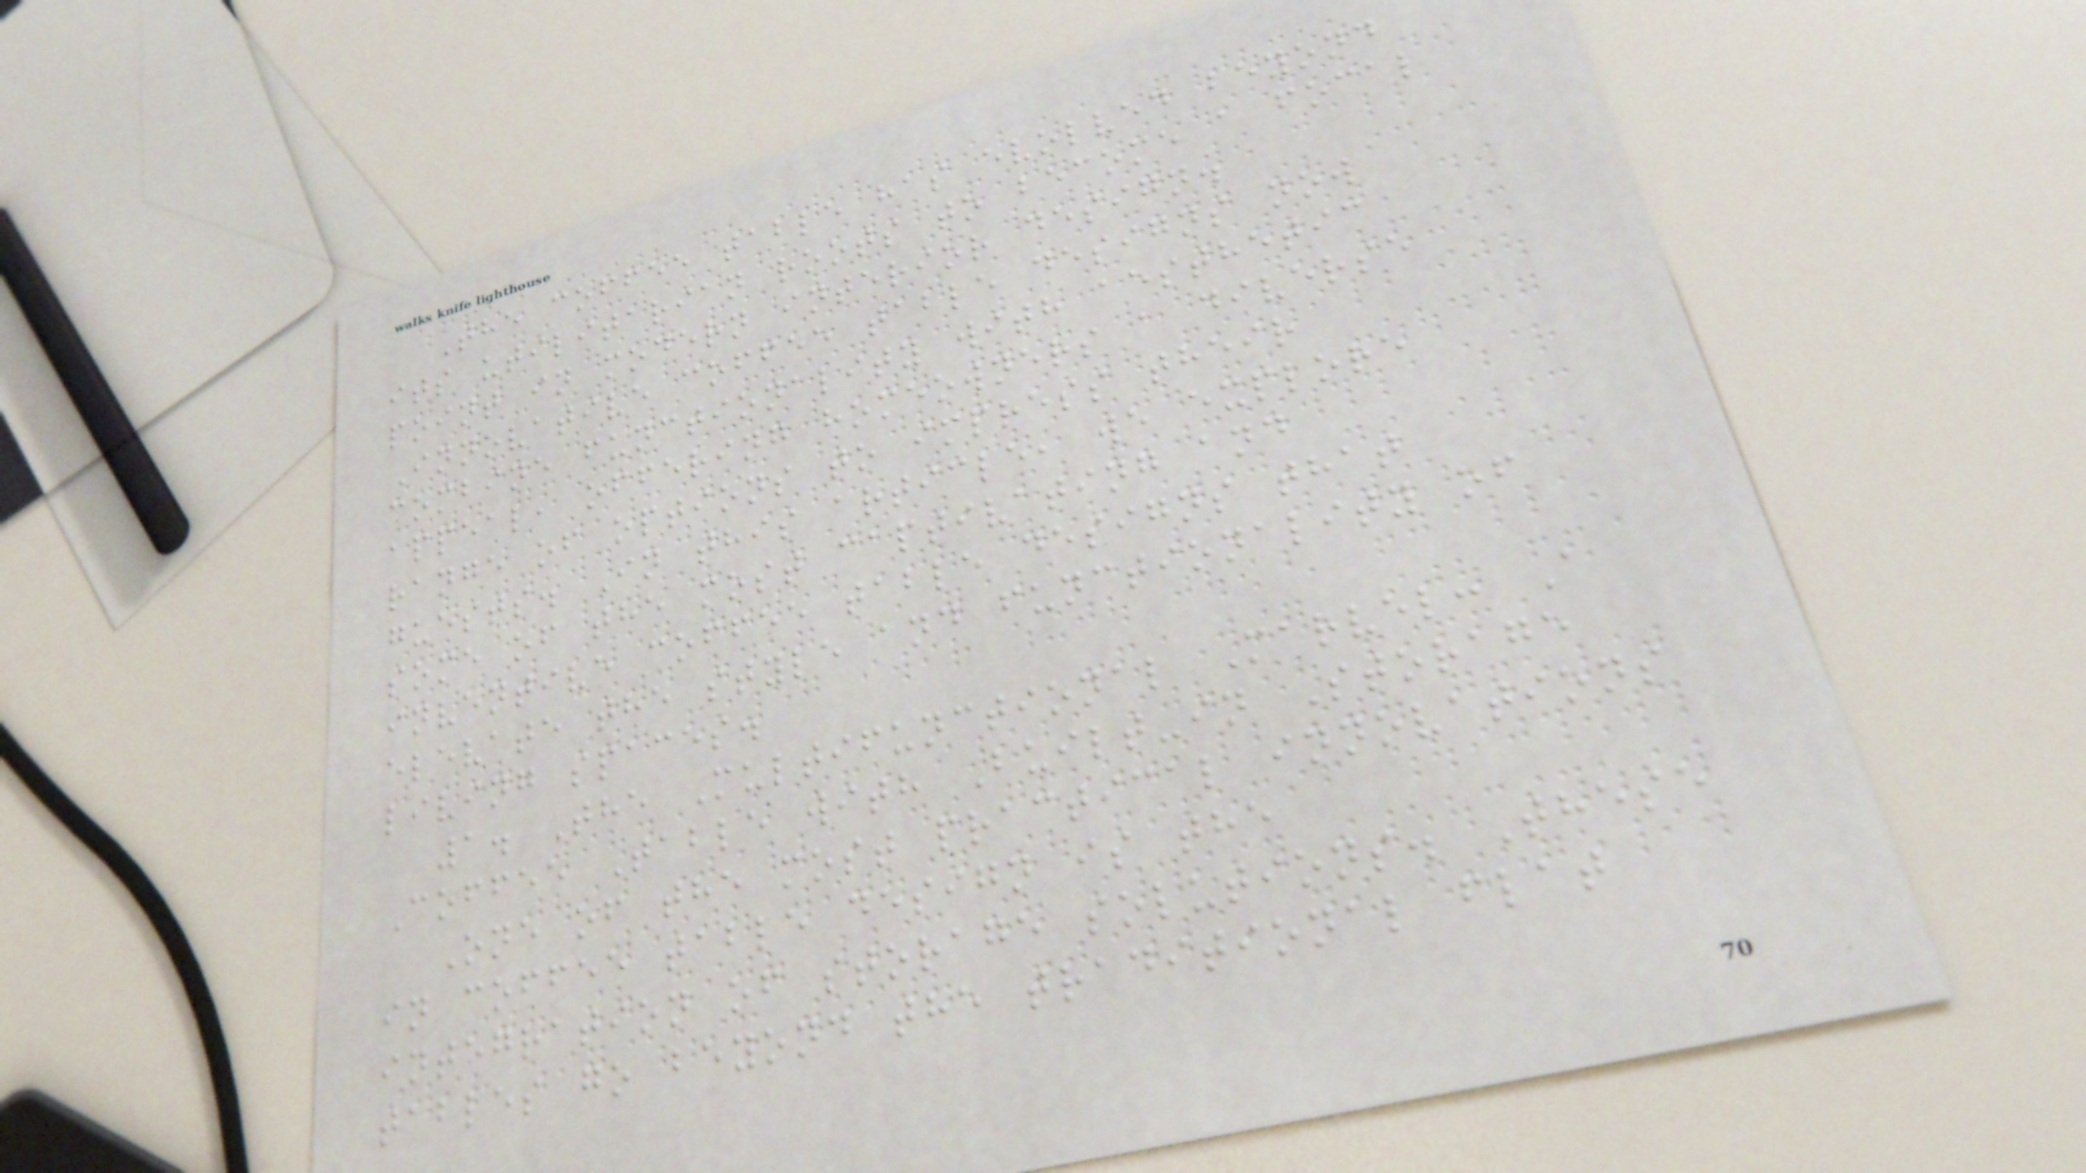The coffee table has evolved beyond
its utilitarian roots to become a focal
point in modern interior design.
Innovative coffee table designs now
combine functionality with aesthetic
appeal, offering homeowners a diverse
range of options to impress their
guests. In this article, we explore
some of the most captivating and
inventive coffee table designs that
elevate the style and functionality of
living spaces.
1. The Multifunctional Marvel: A
Coffee Table with Built-in Storage
One of the most practical innovations
in coffee table design is the
integration of storage solutions. These
tables go beyond the traditional flat
